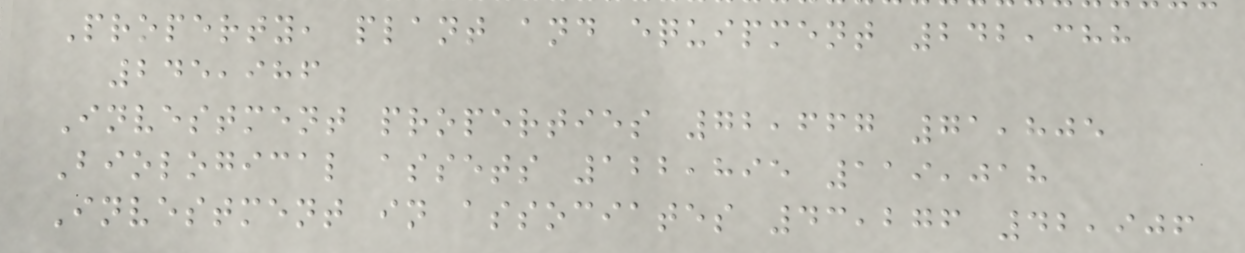Property, plant and equipment 242,388
245,986
Investment properties 72,667 71,805
Biological assets 122,895 119,018
Investment in associates 43,276 42,906
